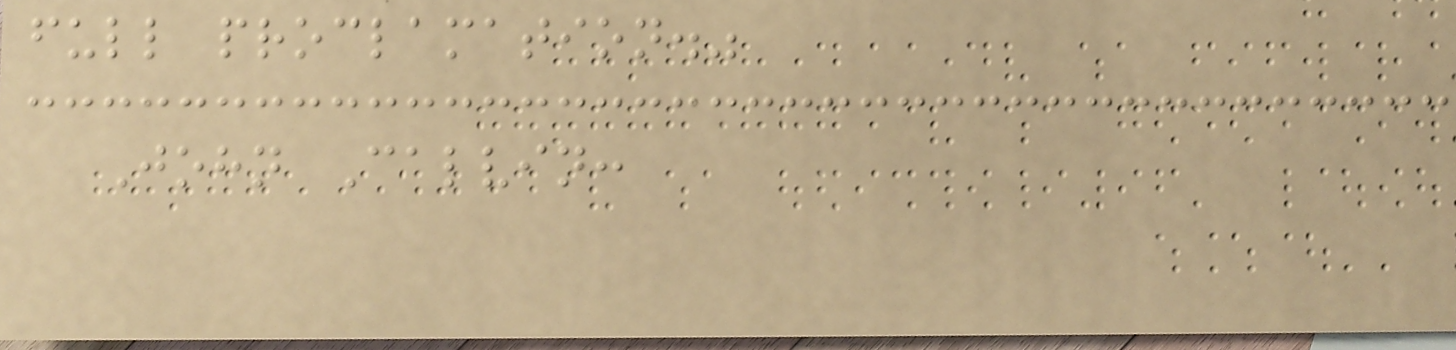full proclamation."
John Calvin:
